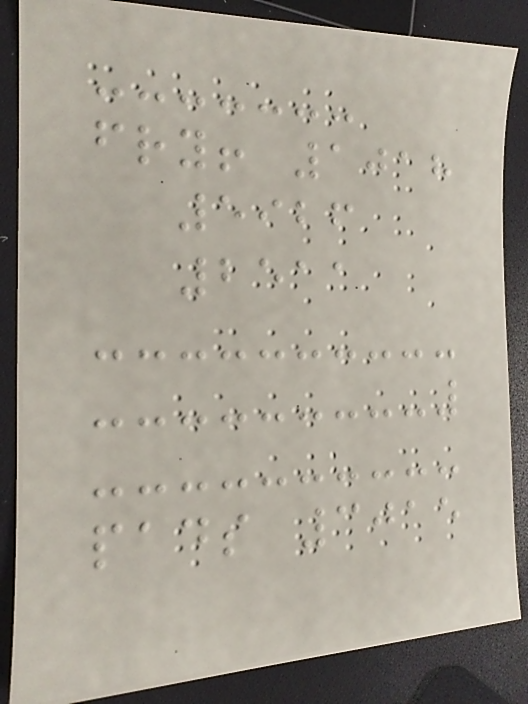fry! 1018
5926
2511
pads 3015
